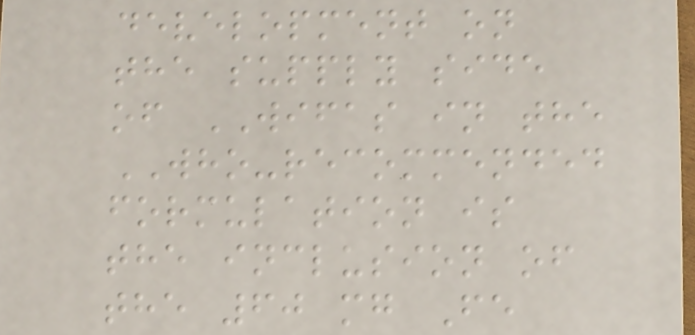development on
the supply side
of WIFAS in the
WHO-recommended
formulation is
the inclusion of
the 60 mg Fe
